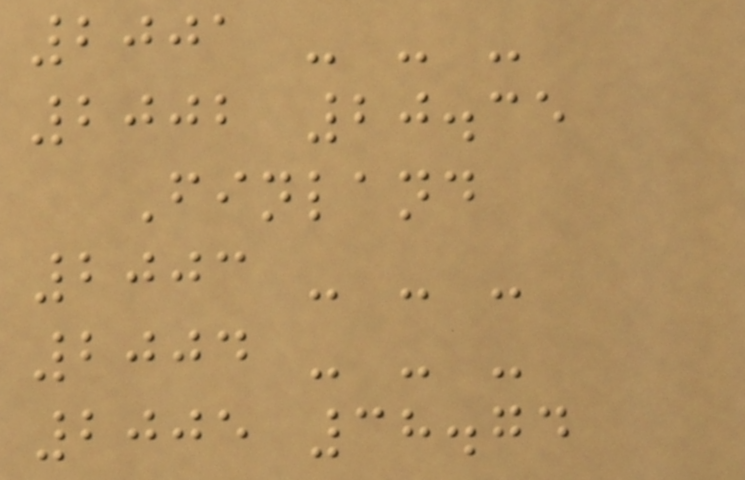2001 - - -
2002 20.35
Finland
2003 - - -
2004 - - -
2005 38.74
